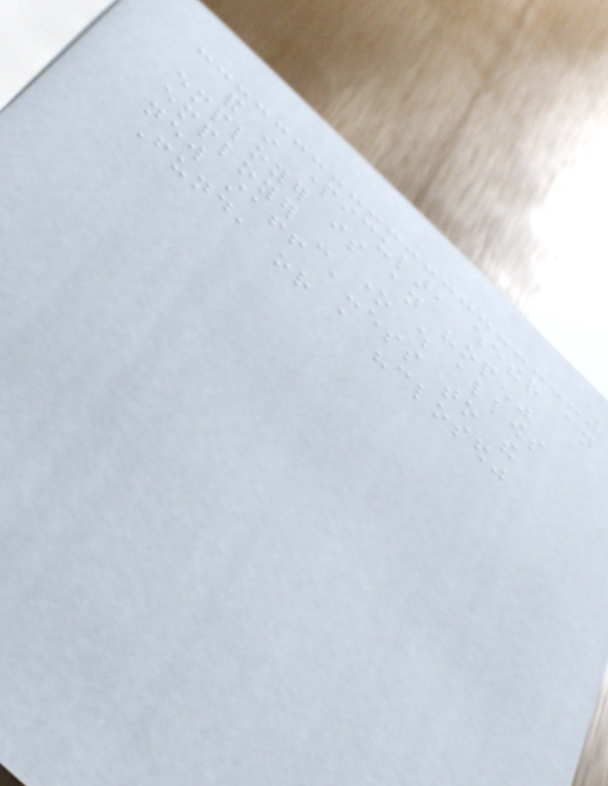and in particular, whether an
employer is an "open"
employer - one which allows
new staff access to the
Fund, or a "closed"
